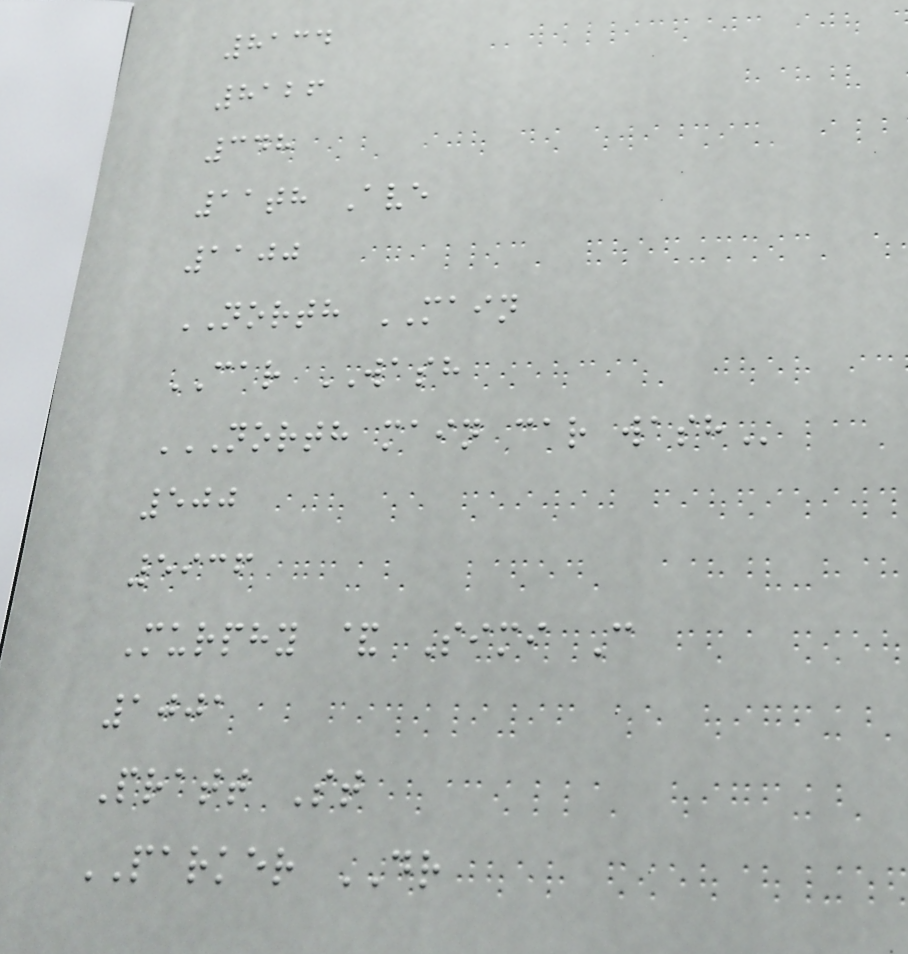8134
8126
348
11th Ave
1100
NORTH MAIN
CAR WASH
NORTH MAIN CAR WASH
500
5936
Murphy & Simi C
1001
Pratt St
PARKER DR
